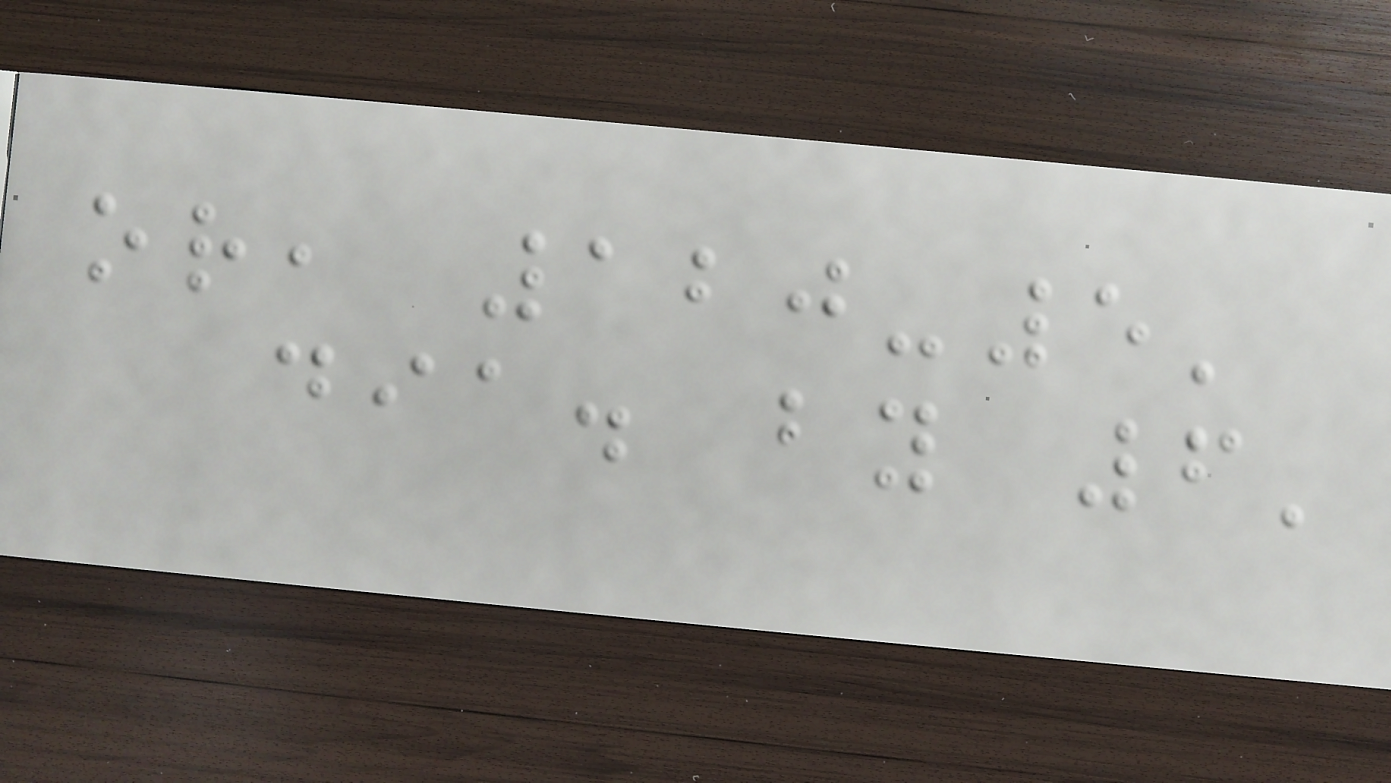or, 120-5'
dia. by 6'
